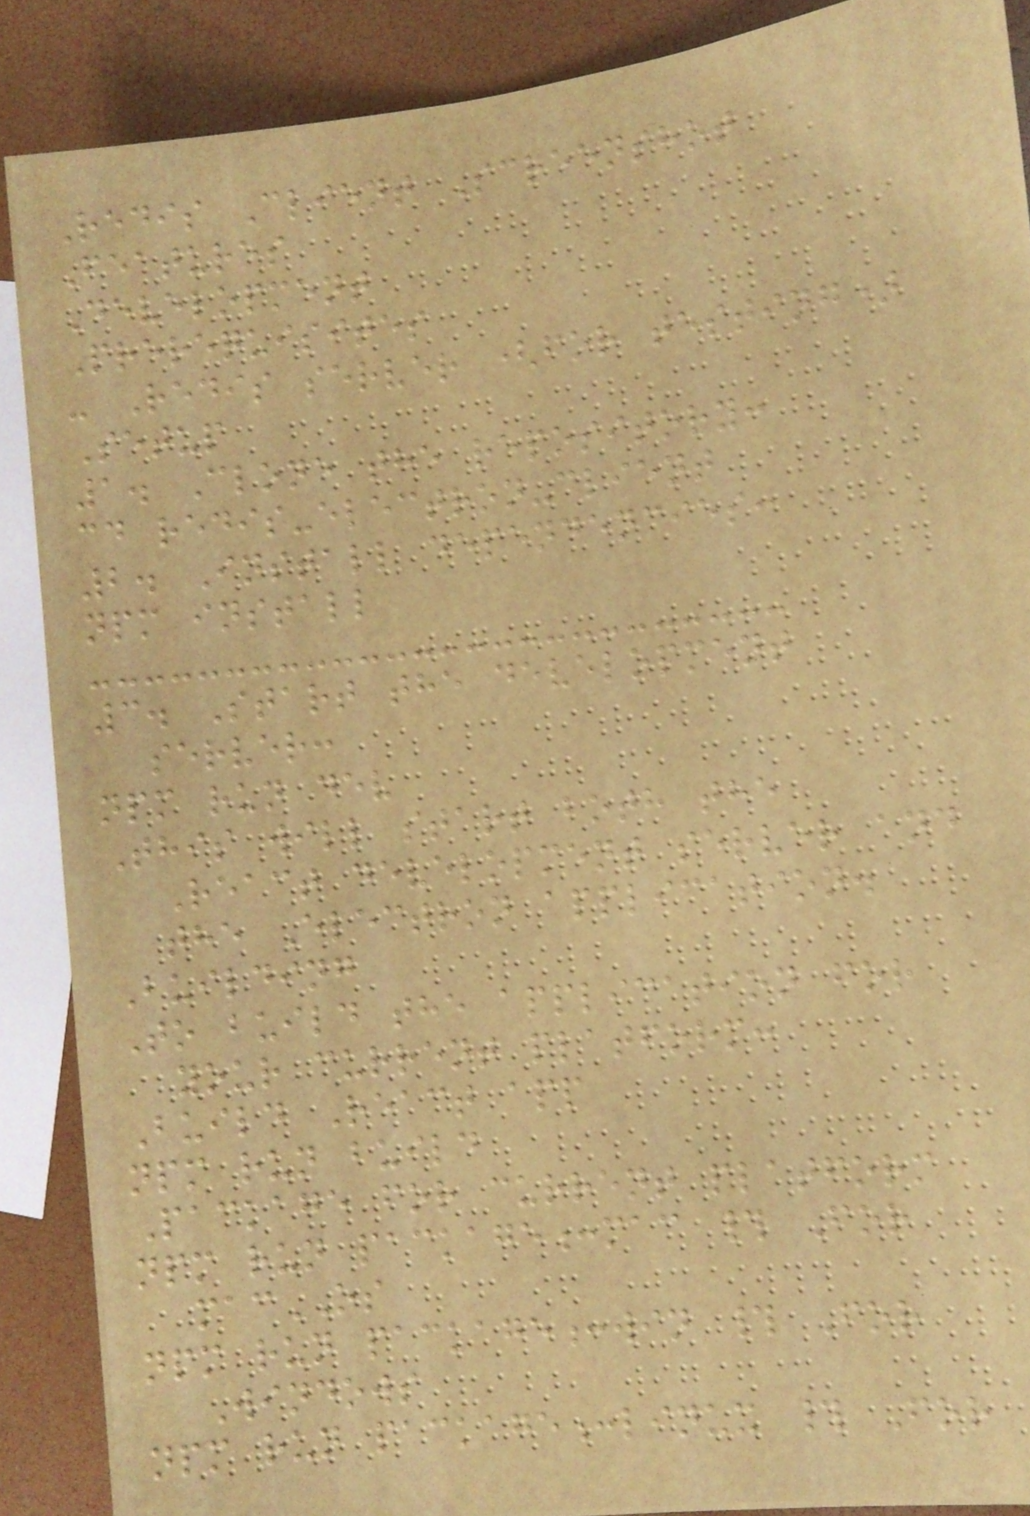Redis Client Screenshot
Features
Development
Prerequisites
- Redis server (for testing)
Setup
1. Clone the repository:
cd redis-electron-client
2. Install dependencies:
npm install
3. Start the development
server:
npm run dev
This will start both the
React development server and
the Electron application.
Building
To build the application for
your current platform:
Build React app
npm run build
Package for current platform
npm run package:mac # For
macOS
npm run package:win # For
Windows
npm run package:linux # For
